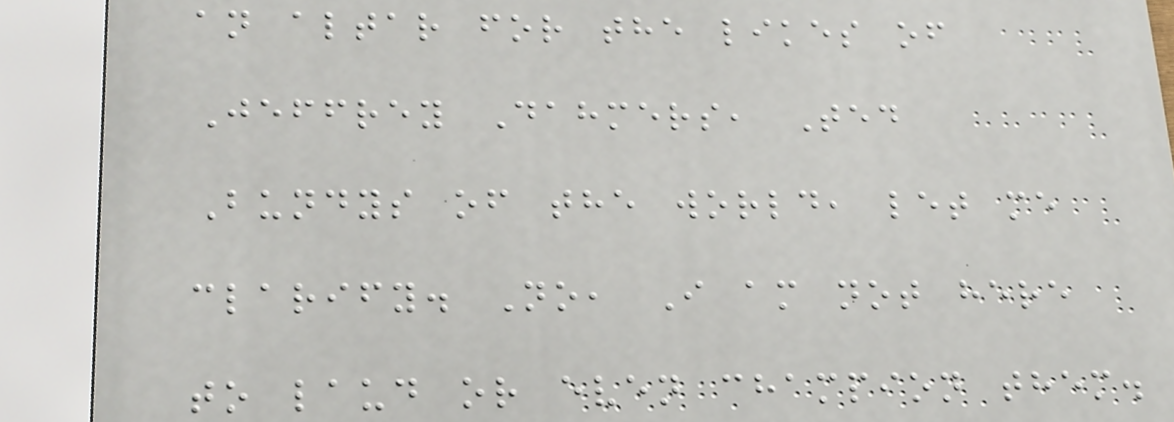an altar for the likes of
Jeffrey Dahmers, Ted
Bundys of the world, let me
clarify. No, I am not here
to laud or even champion them.
